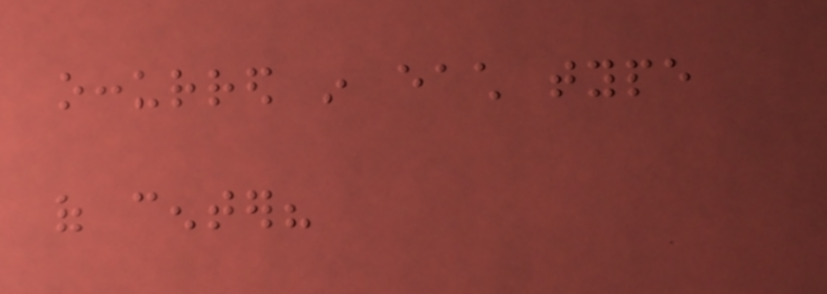occurred in each type
of center?
